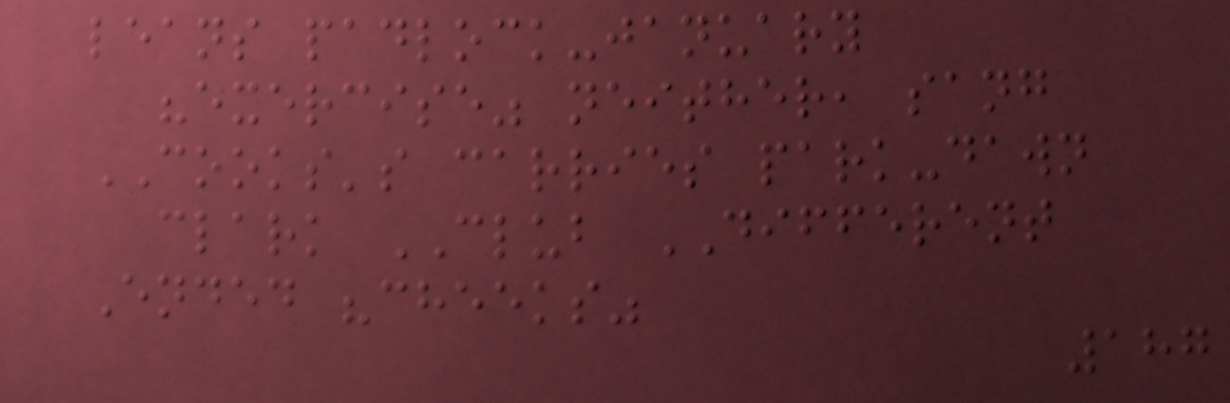leans padlock-january
"exercise" neither, sang
COOKS's carries park-dawn
clark CLUB DIFFERENT
Ended "cheeks"
187
